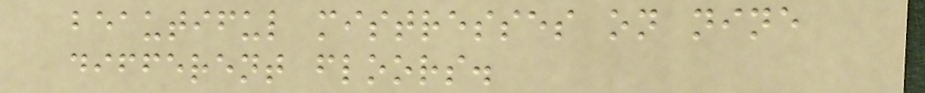beautiful mistresses on nine
different floors.
